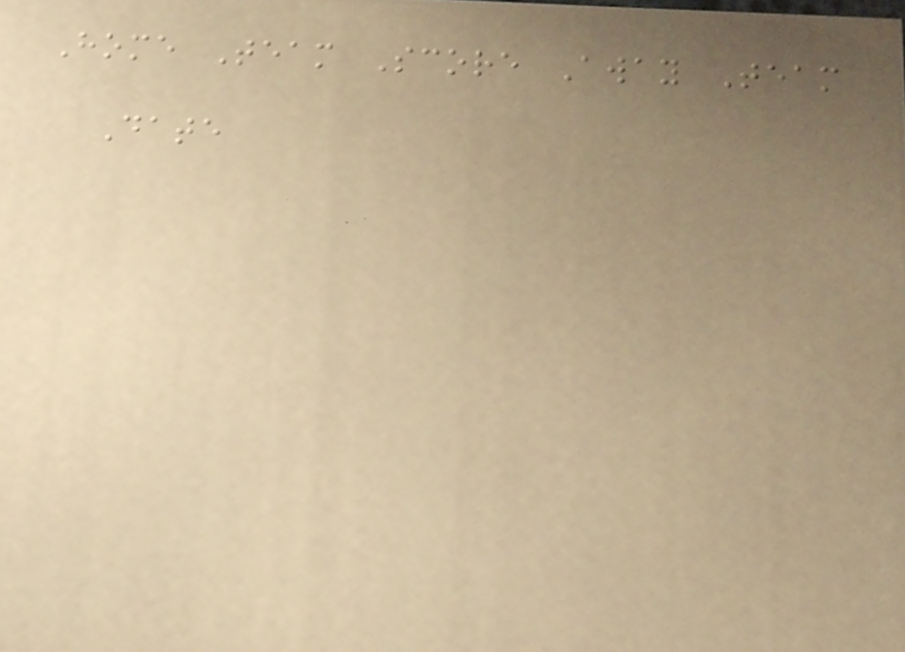Home Team Score Away Team
Date
